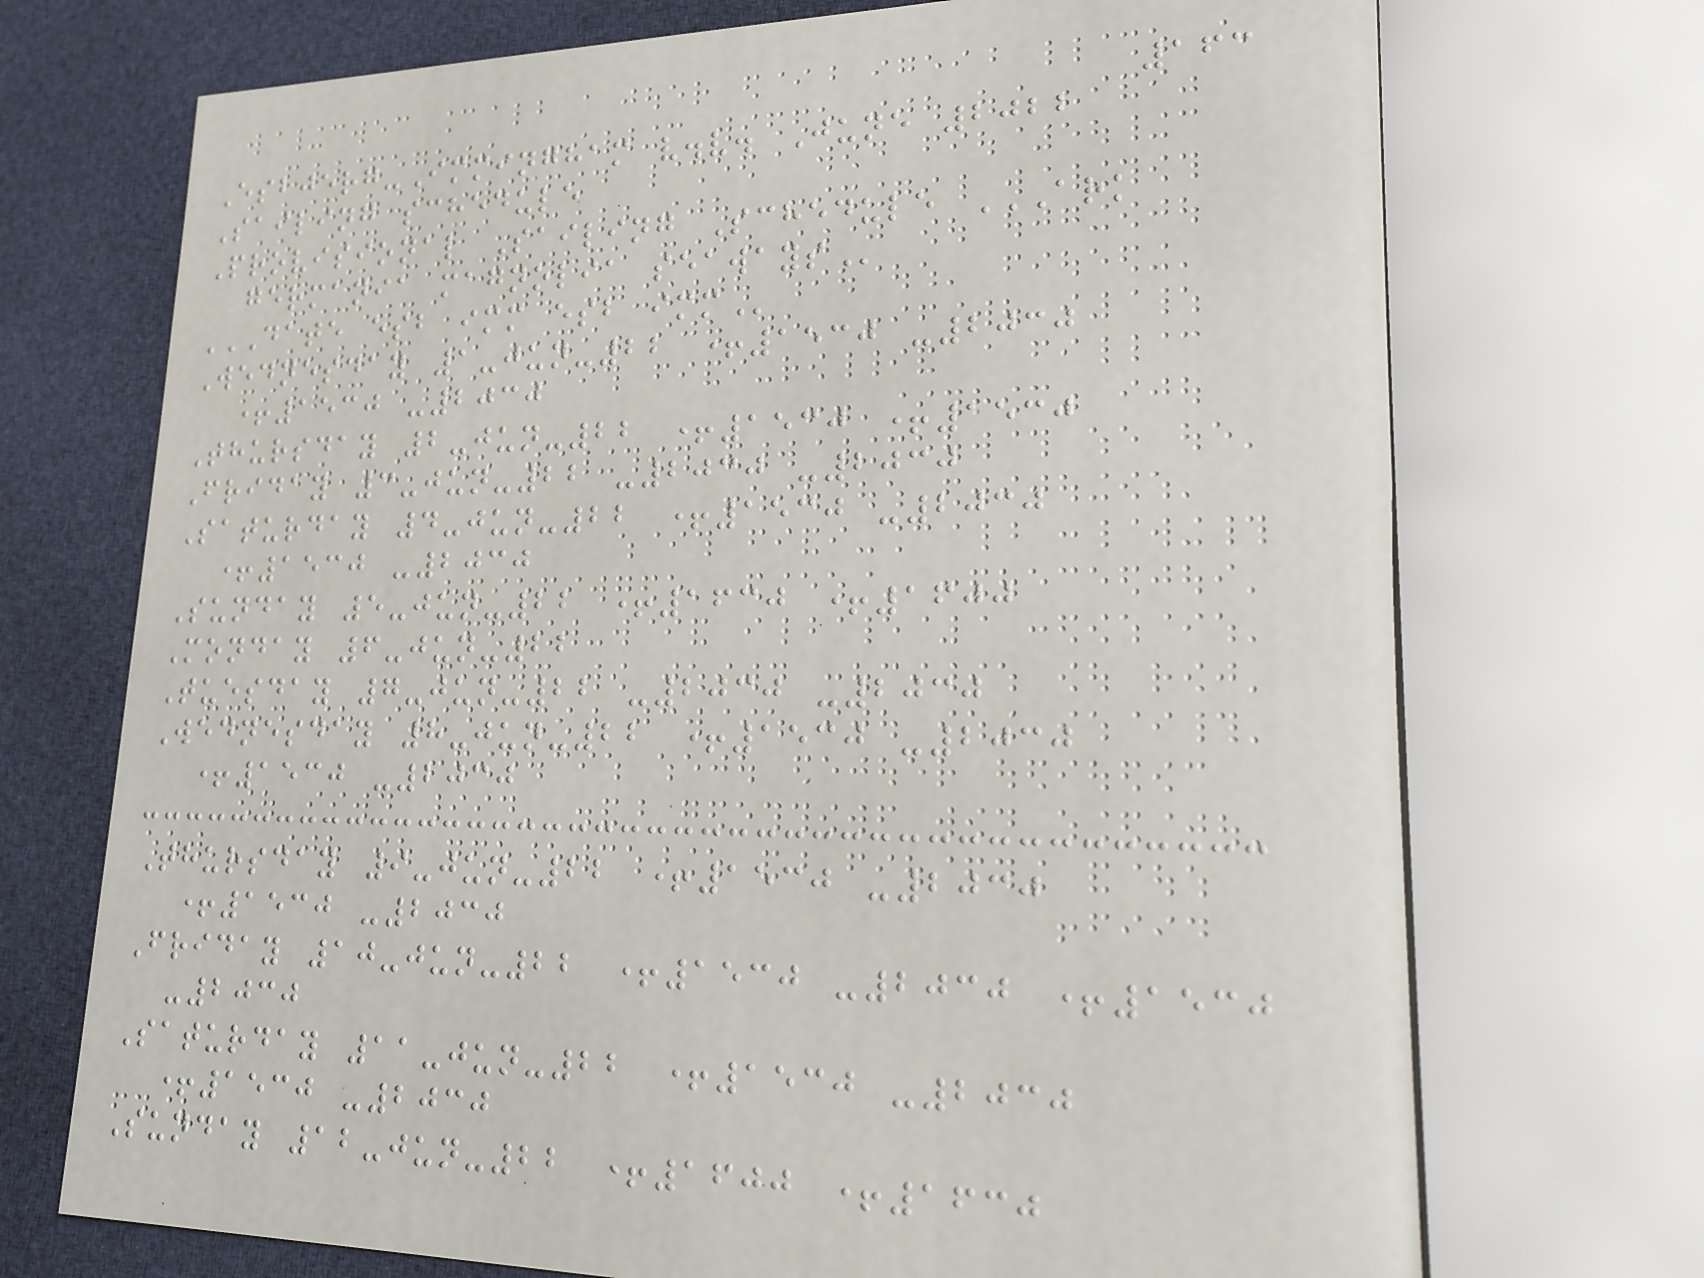163
Esbjerg-Immingham v.v. June 2022
Sailing schedule
Provisional Sailing Schedule ARK
GERMANIA MAGNOLIA SEAWAYS
DATE ESB IMM ESB IMM
Wednesday 1-jun-22 +1530 -2030
+1530 -2030
Thursday 2-jun-22 +1530 +1530
Friday 3-jun-22 -2030 -2030
Saturday 4-jun-22 +1530 -2030
+1530 -2030
Sunday 5-jun-22 +1630 +1600
Monday 6-jun-22
Tuesday 7-jun-22 -2030 -2030
Wednesday 8-jun-22 +1530 -2030
+1530 -2030
Thursday 9-jun-22 +1530 -2030
+1530 -2030
Friday 10-jun-22 +1530 -2030 +1530
-2030
Saturday 11-jun-22 +1530 -2030
+1530 -2030
Sunday 12-jun-22 +1600 +1630
